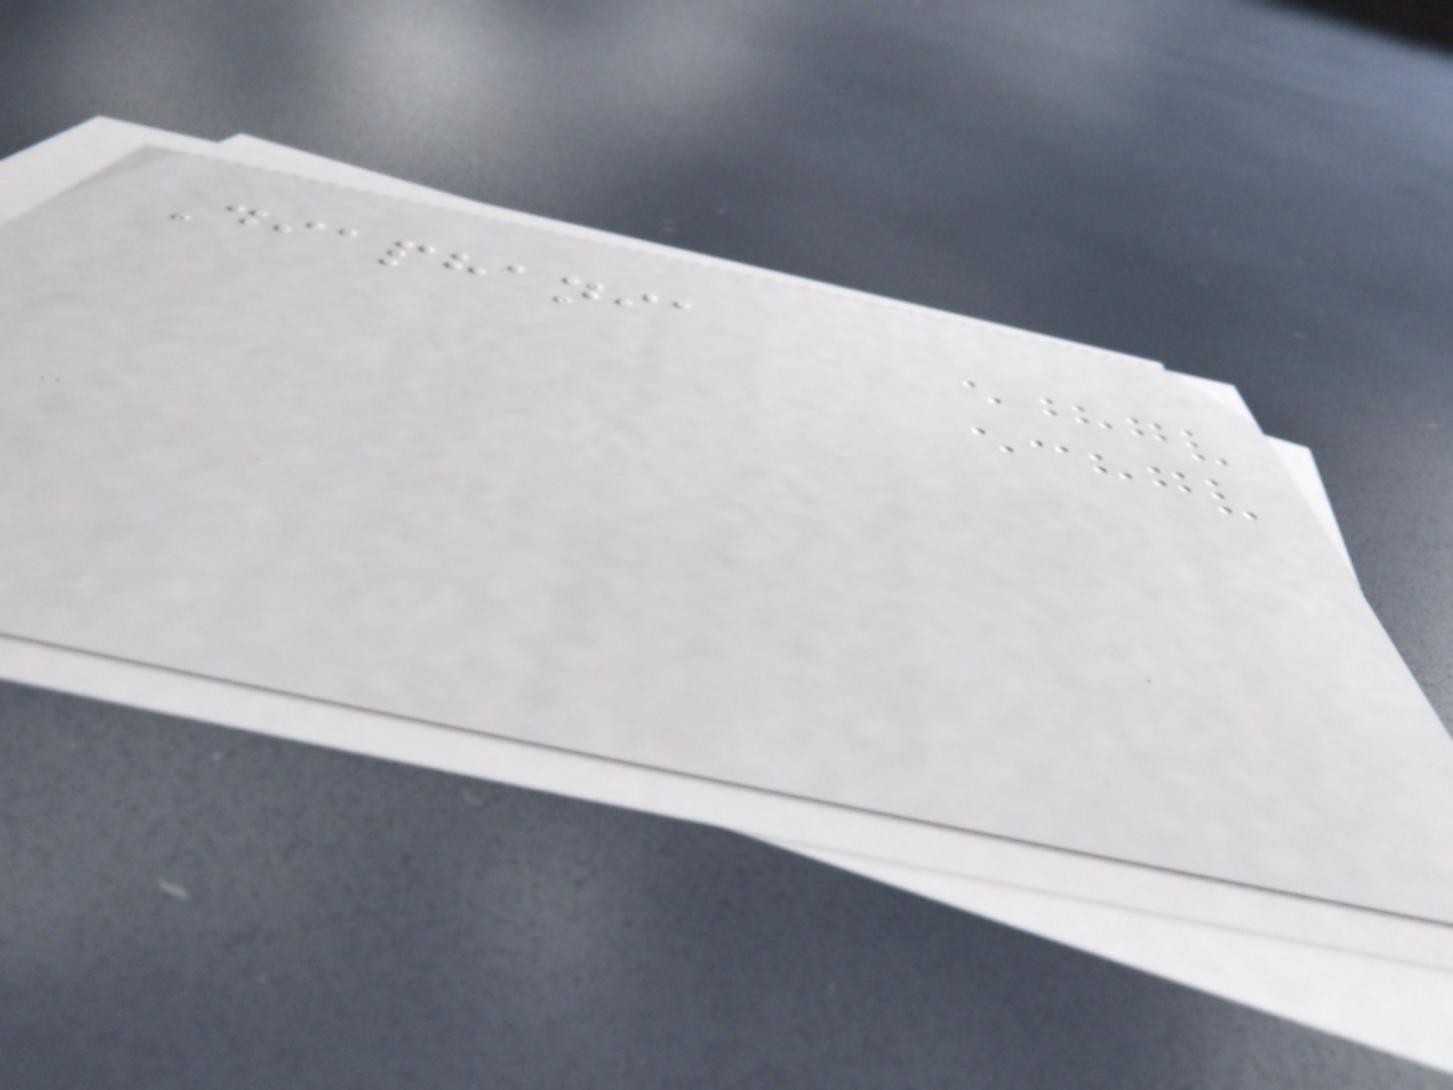Diaphania
